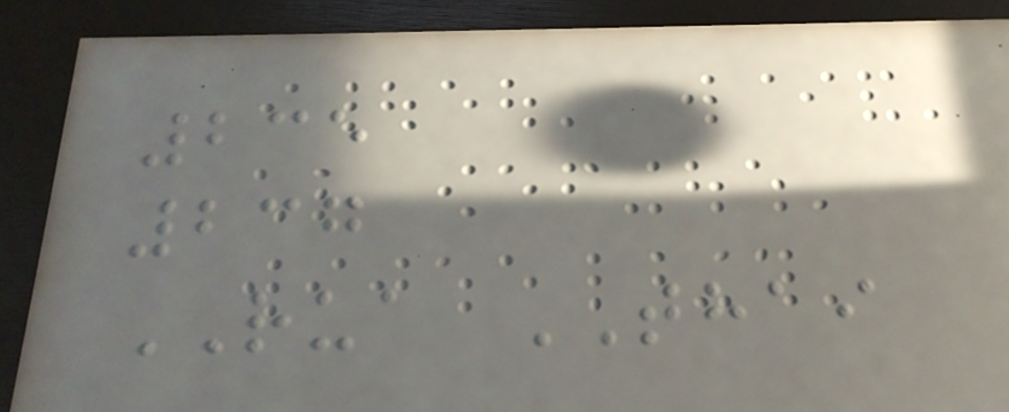235
237
RUA THAI
